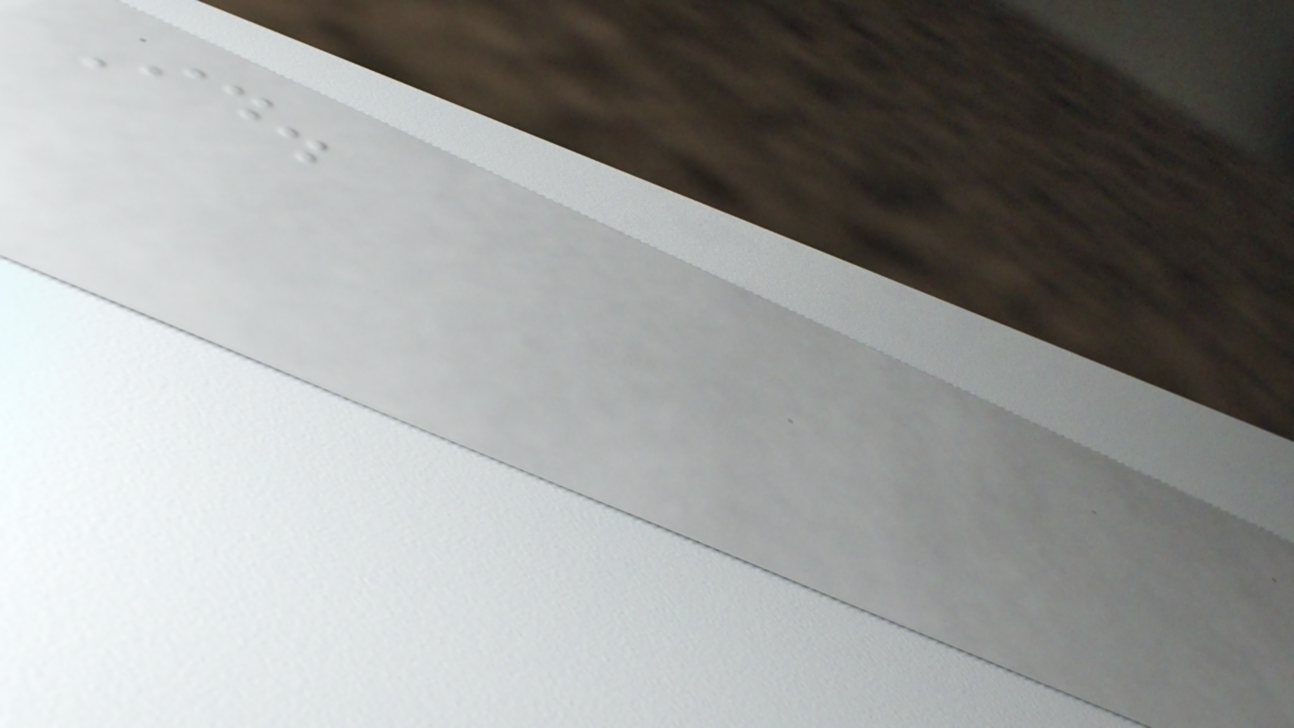Id.
